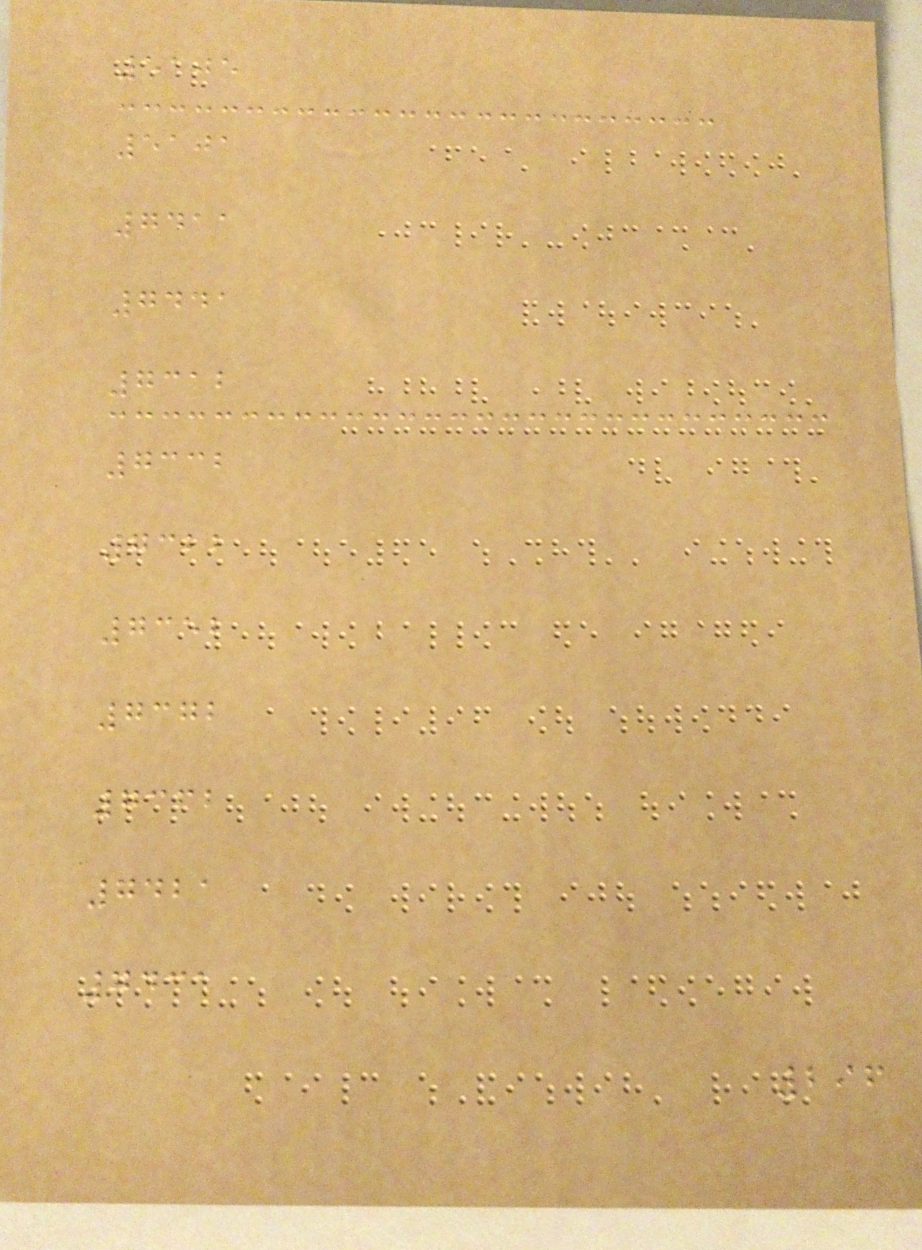5105
5101
7411
7441
7312
7332
7322
7352
7372
7362
7421
7431
296
